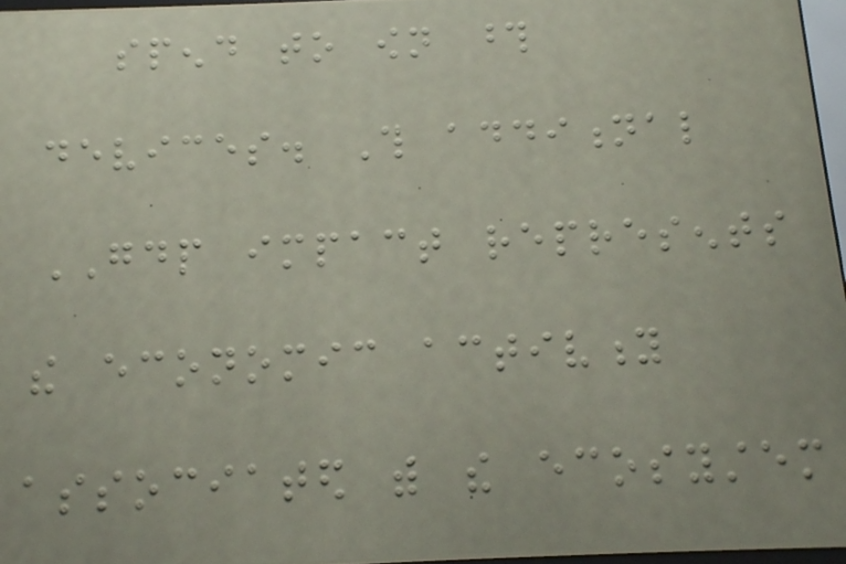spend to own those
devices. This additional
GDP impact represents
the economic activity
associated with the ecosystem
